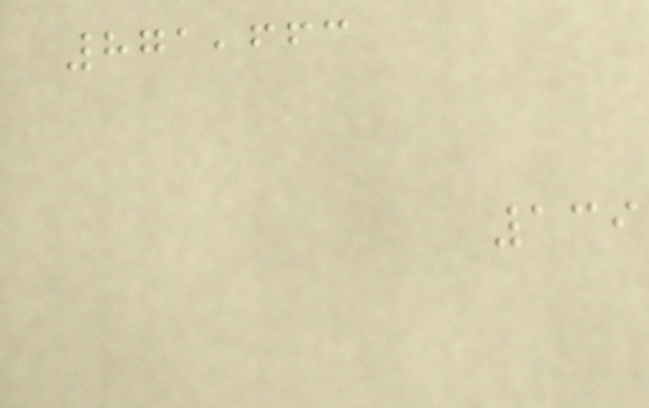871,663
139
